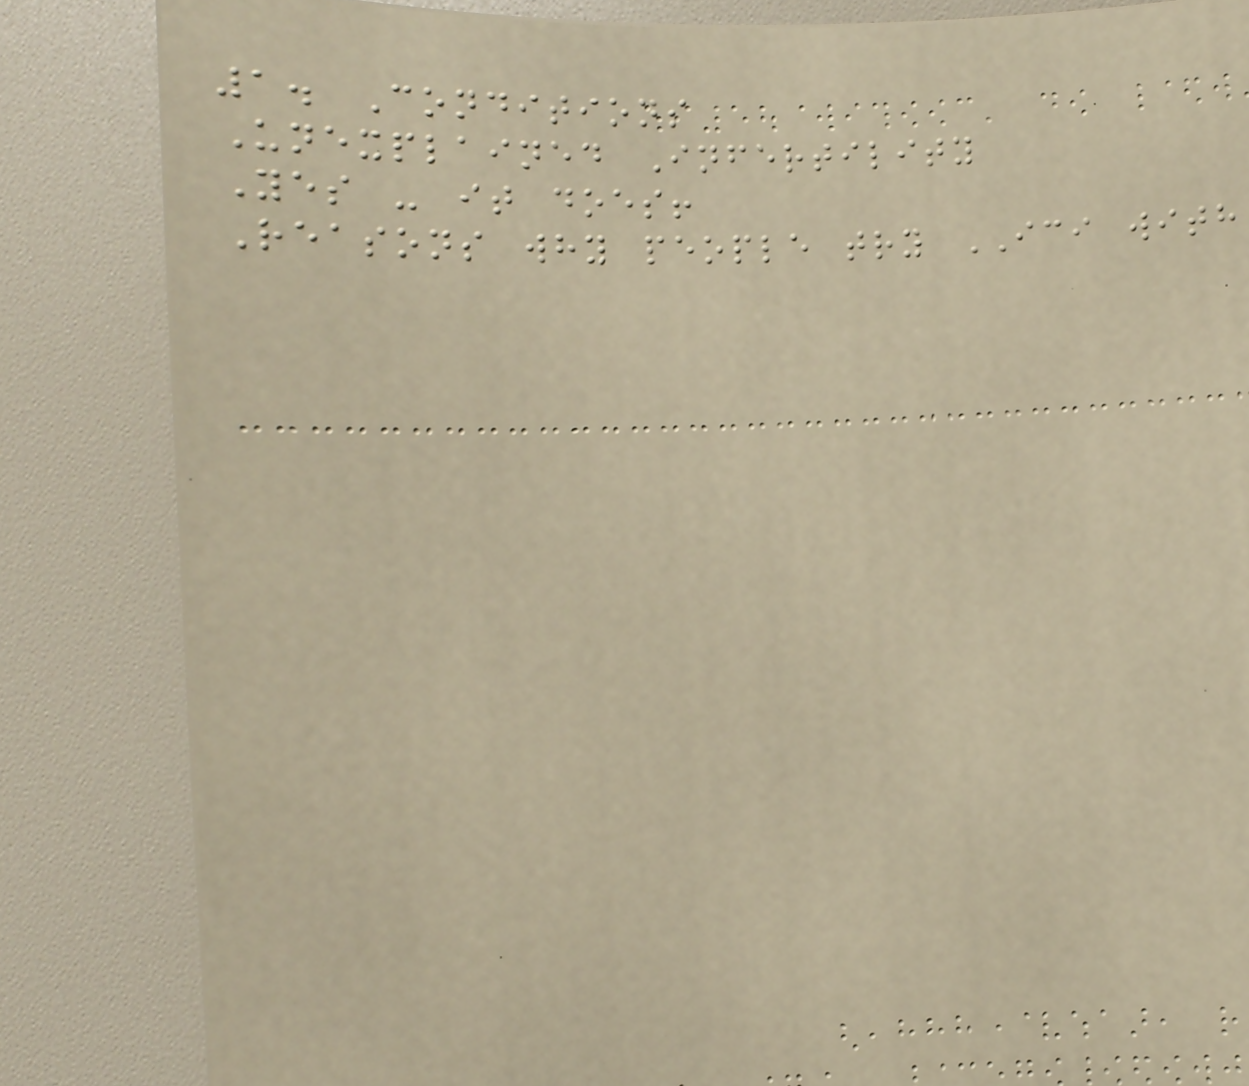1. Conditions
Unexplained Infertility
Yes - it does!
Reasons why people try ICI with
